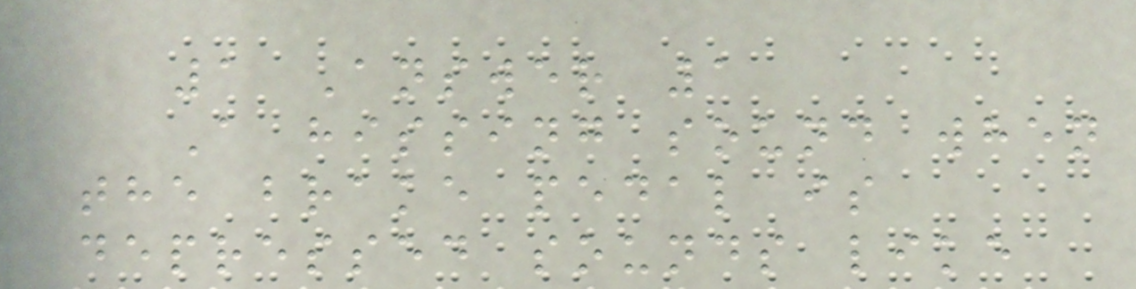1 Answer 1
A hissing sound when
the brake pedal is
depressed sounds like
